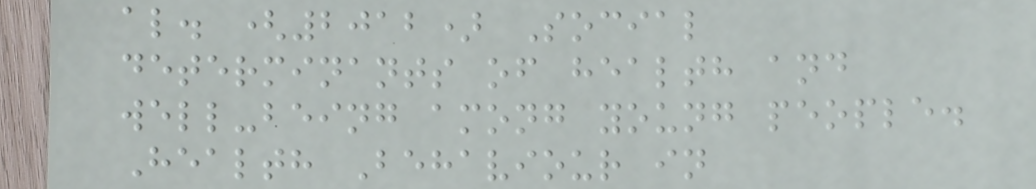al. (2012) Social
determinants of health and
well-being among young people.
Health Behaviour in
